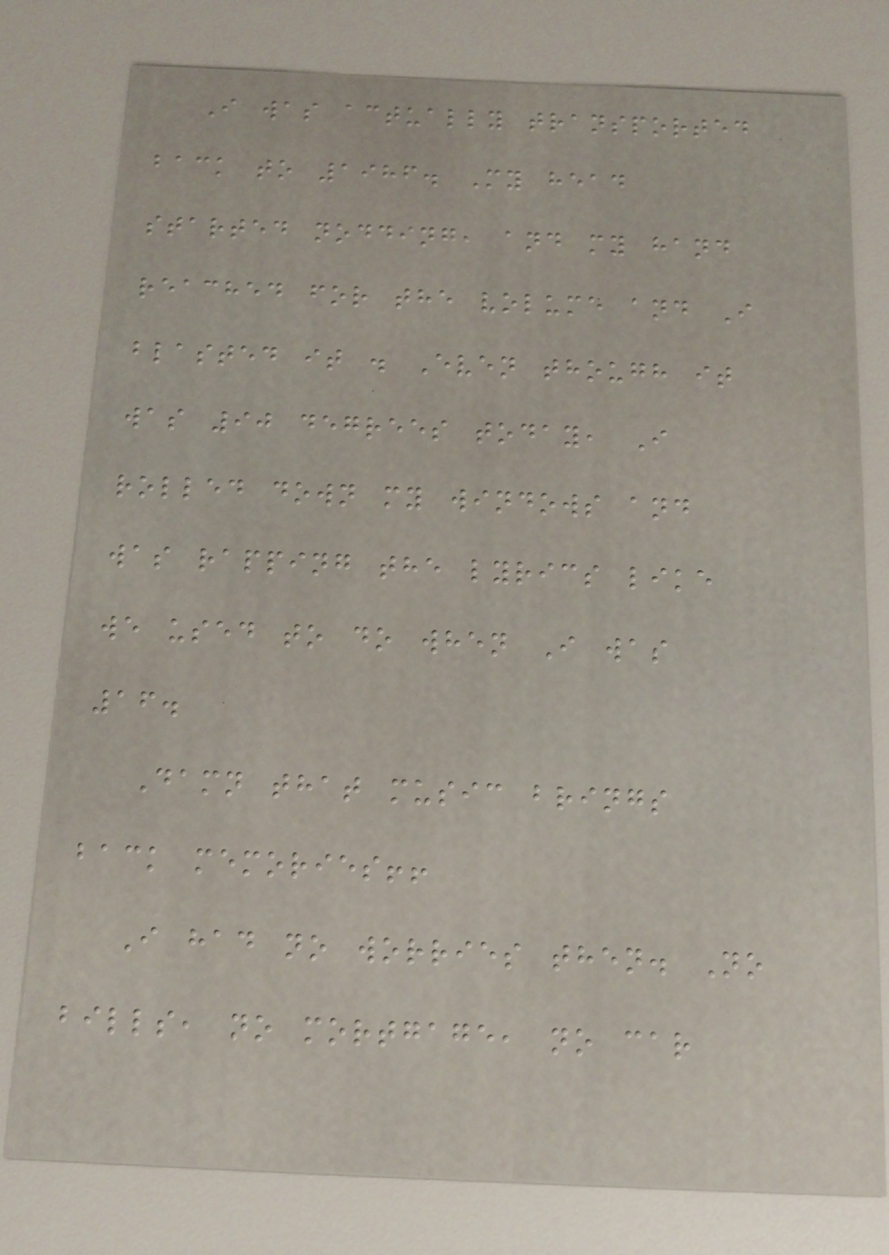I was actually transported
back to 1986. My head
started nodding, and my hand
reached for the volume and I
blasted it . Even though it
was 90 degrees today, I
rolled down my windows and
was rapping the lyrics like
we used to do when I was
16.
Damn that music brings
back memories!!
I had no worries then. No
bills, no mortgage, no car
